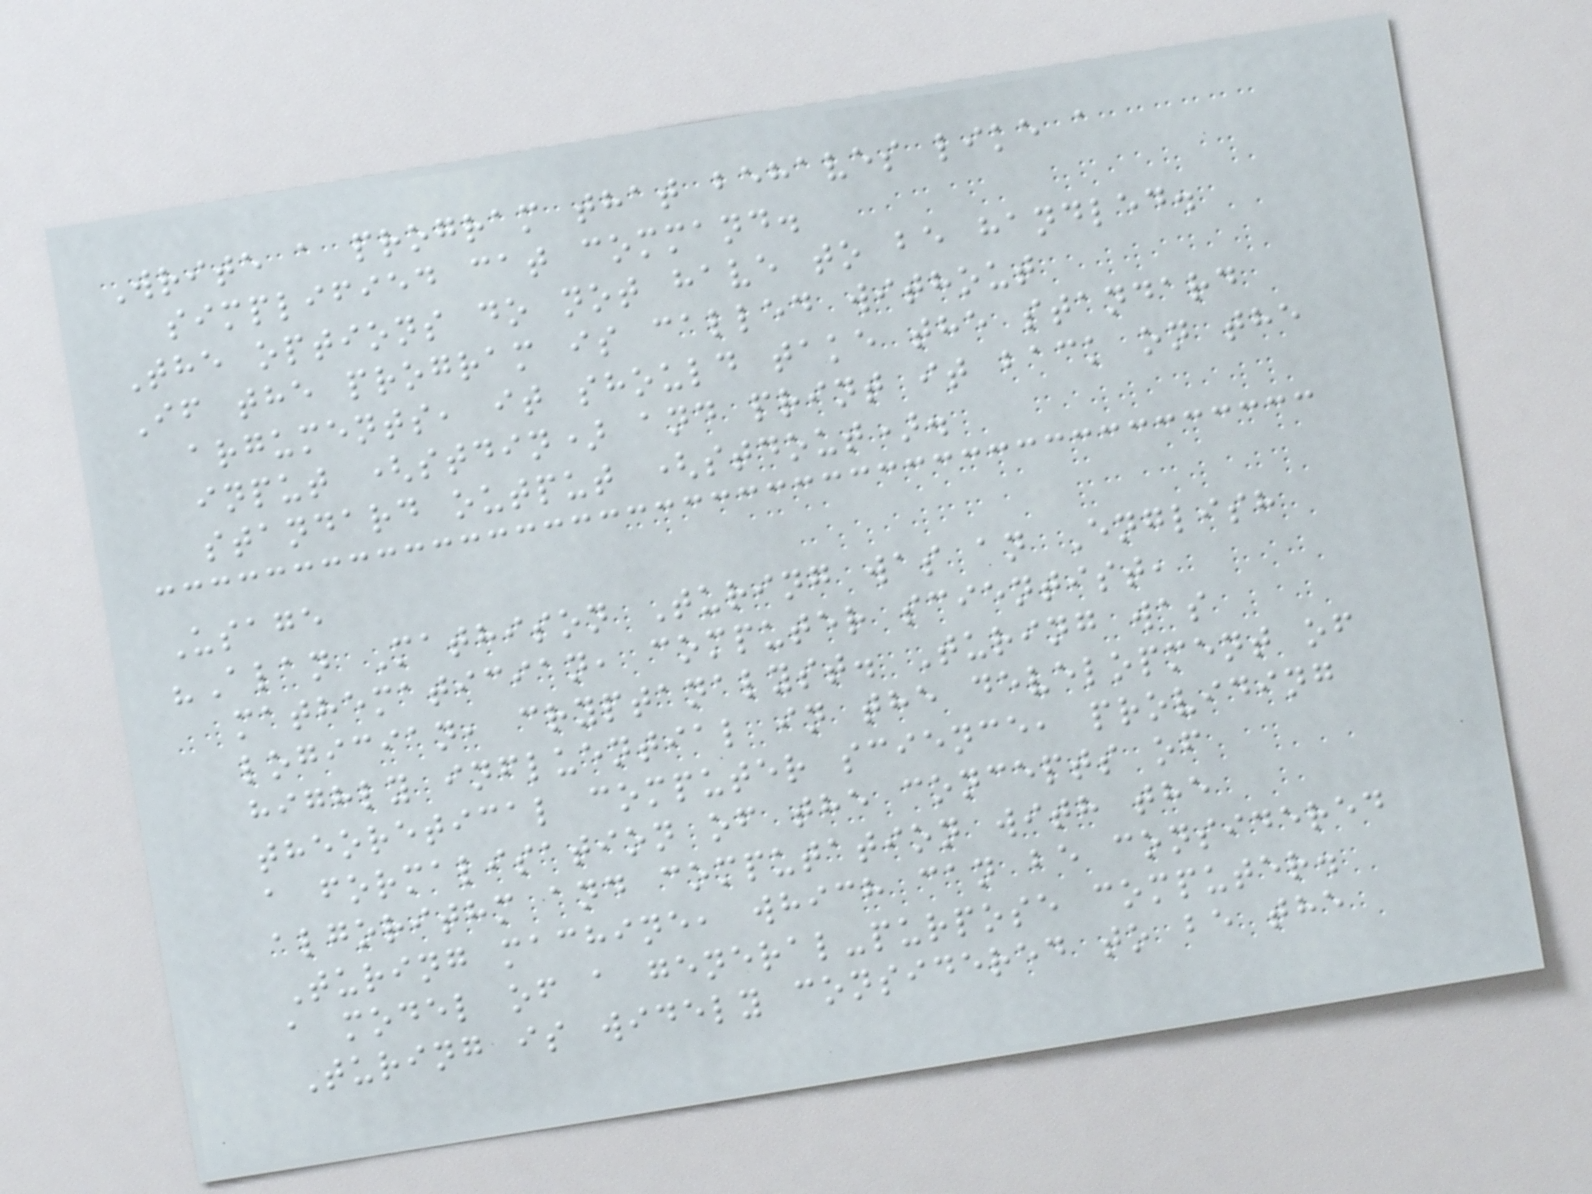Write a program that behaves like a
simplified cat command.
The options do not have to be handled.
If the program is called without
arguments, it should take the standard
input (stdin) and print it back on the
standard output (stdout).
Usage
"Alan Mathison Turing was an English
mathematician, computer scientist,
logician, cryptanalyst. Turing was
highly influential in the development of
theoretical computer science, providing
a formalisation of the concepts of
algorithm and computation with the
Turing machine, which can be considered
a model of a general-purpose computer.
Turing is widely considered to be the
